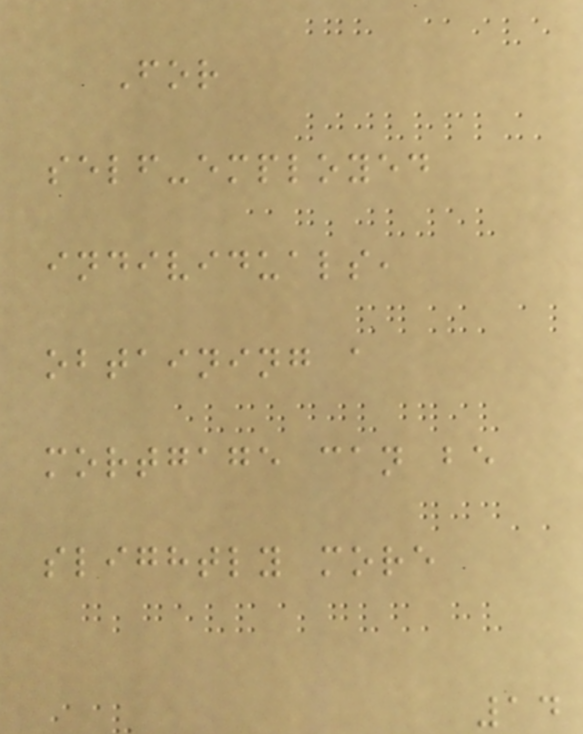For
self-employed
individuals,
obtaining a
mortgage can be
slightly more
14
